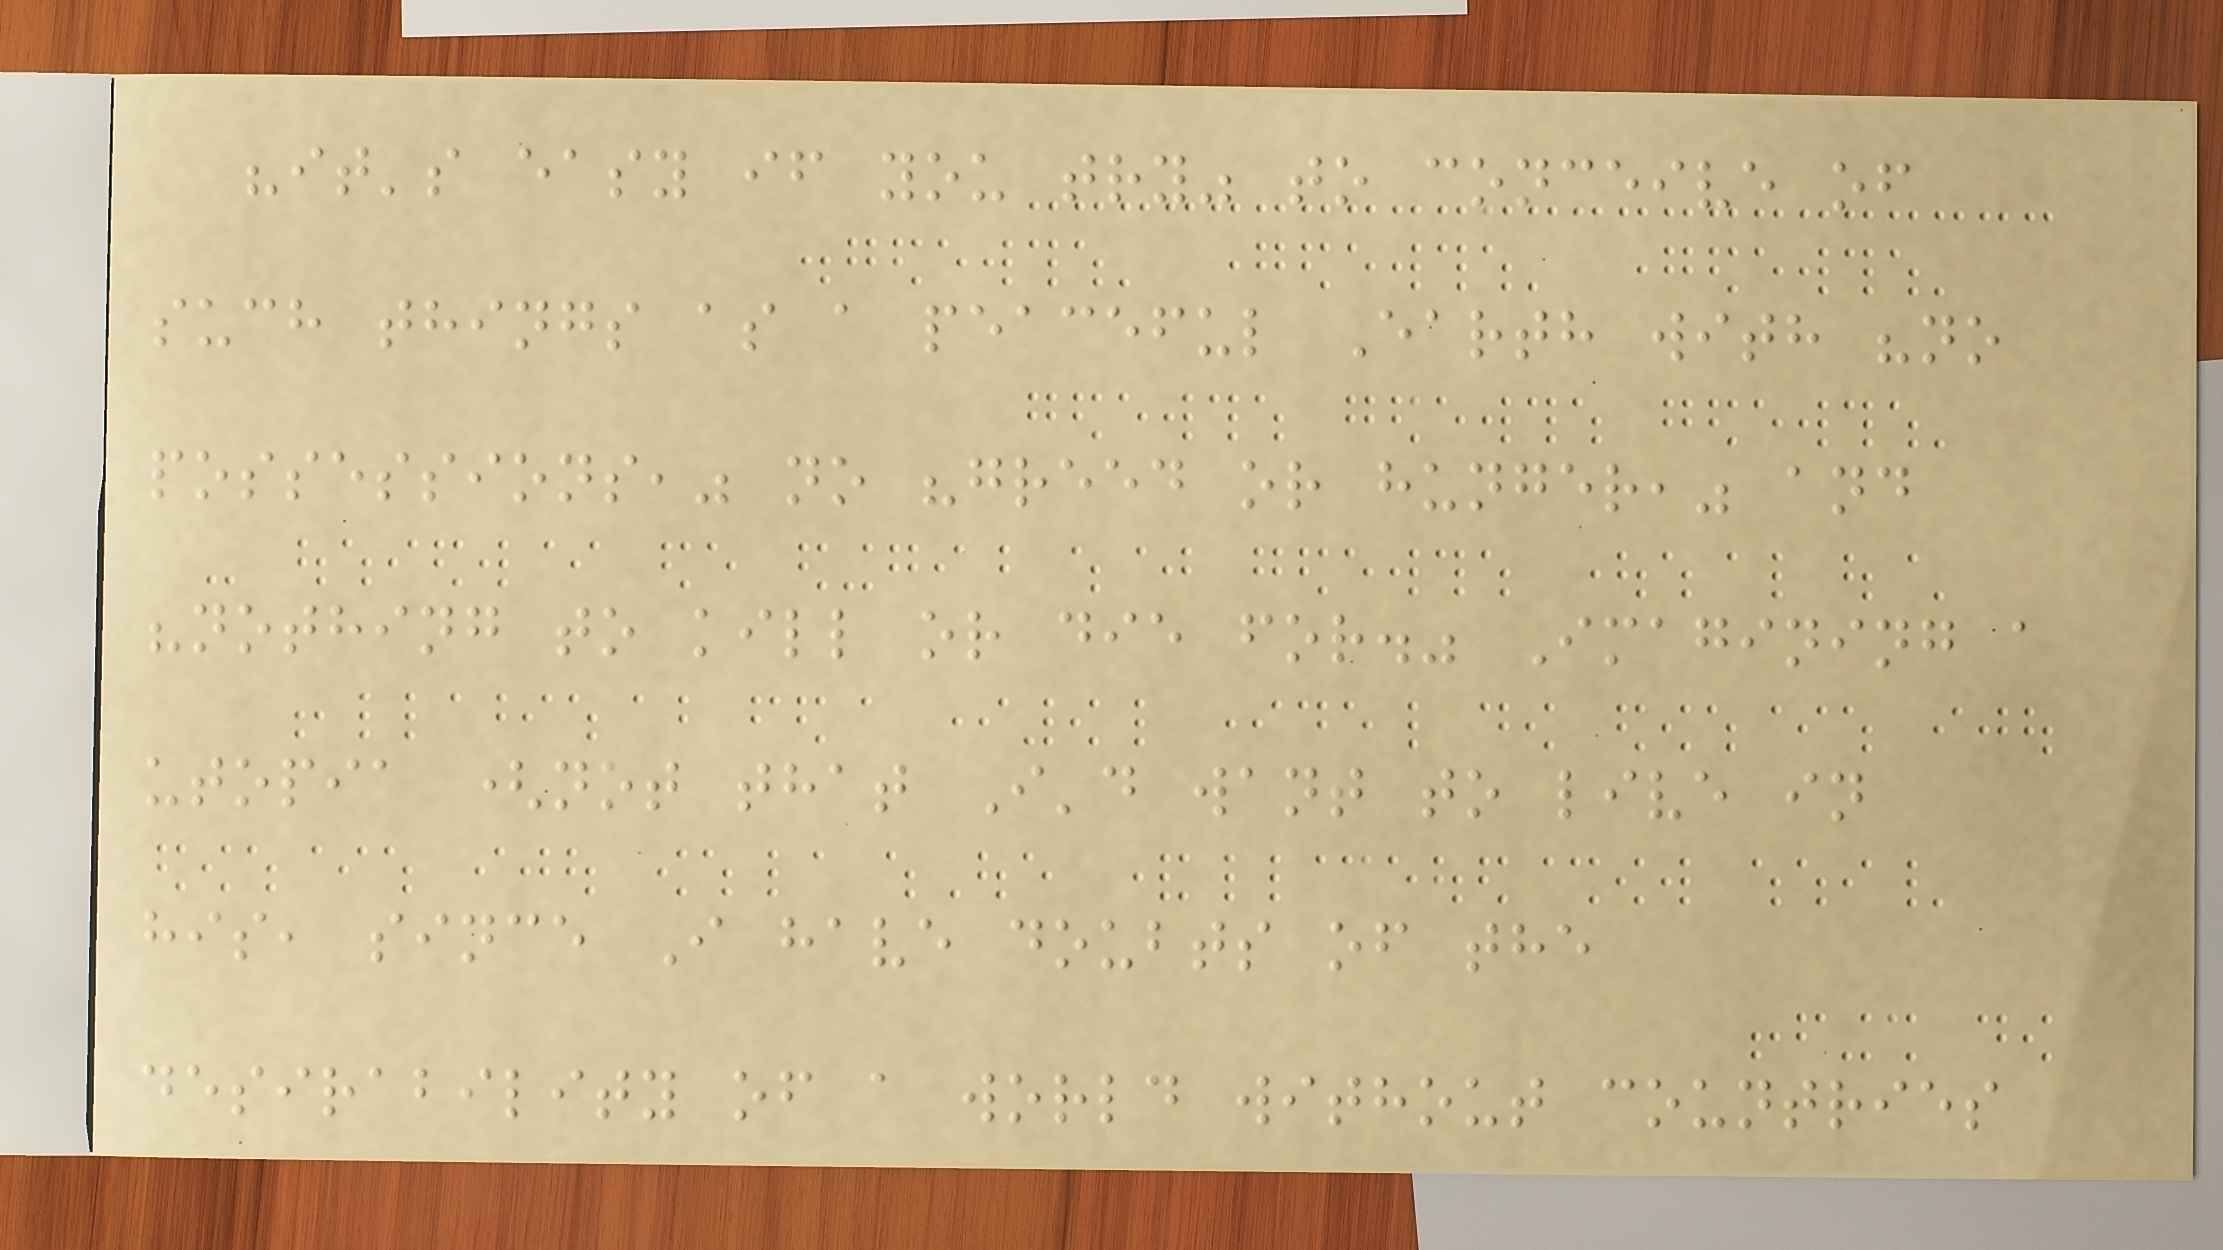"it's easy if you try" to conceive of
such things as a peaceful Earth with "no
possessions," no "greed or hunger," and
"nothing to kill or die for." Imagining a
utopia (not that I'd want to live in
his, since I have doubts of the
desirability of a world without countries
